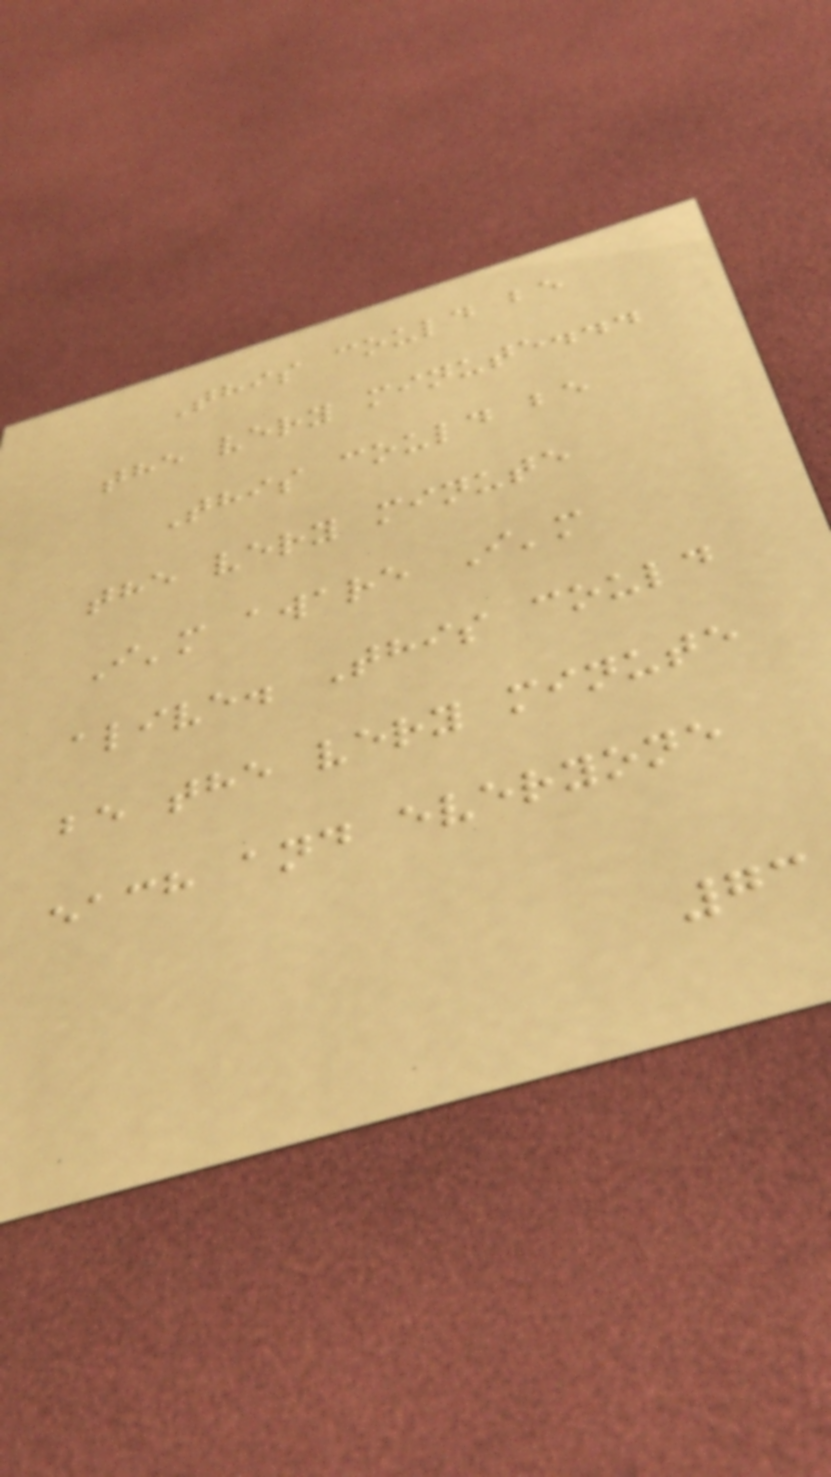This could be
the very minute...
This could be
the very minute
I'm aware I'm
alive. This could
be the very minute
each and everyone
73
